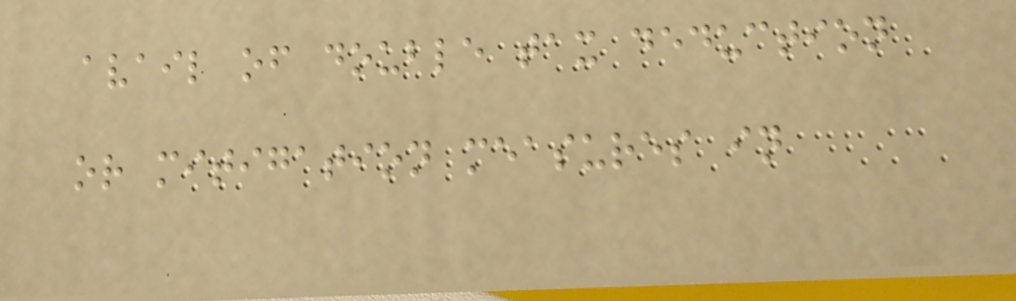avail of double tax deduction
or mitigation measures in
